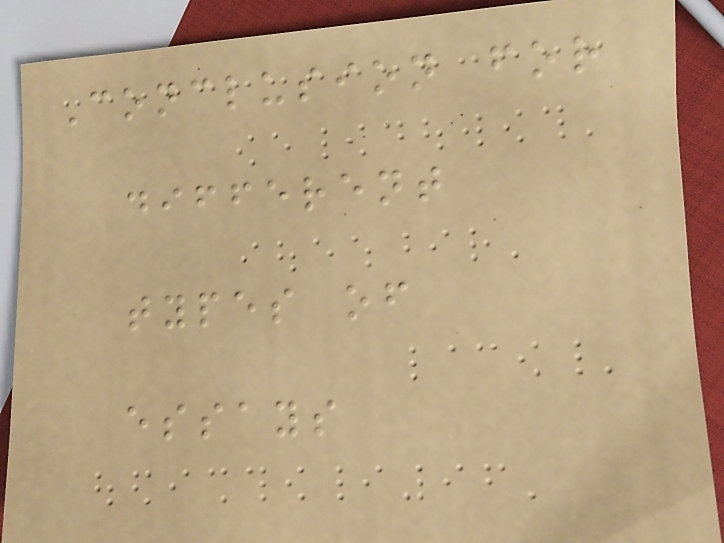Conclusion for
different
types of
essays
